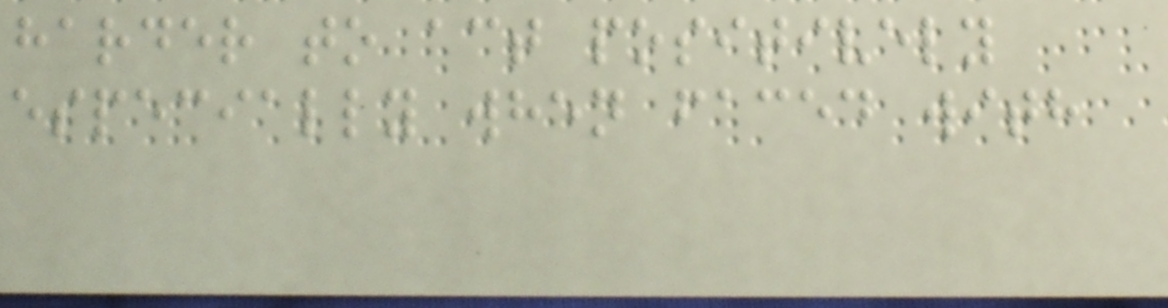harder to act positively
especially when faced with
